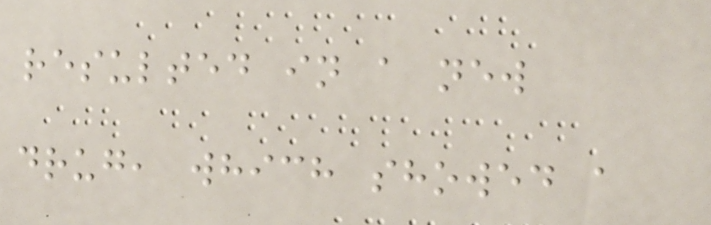resulted in a new
drug, which showed a
